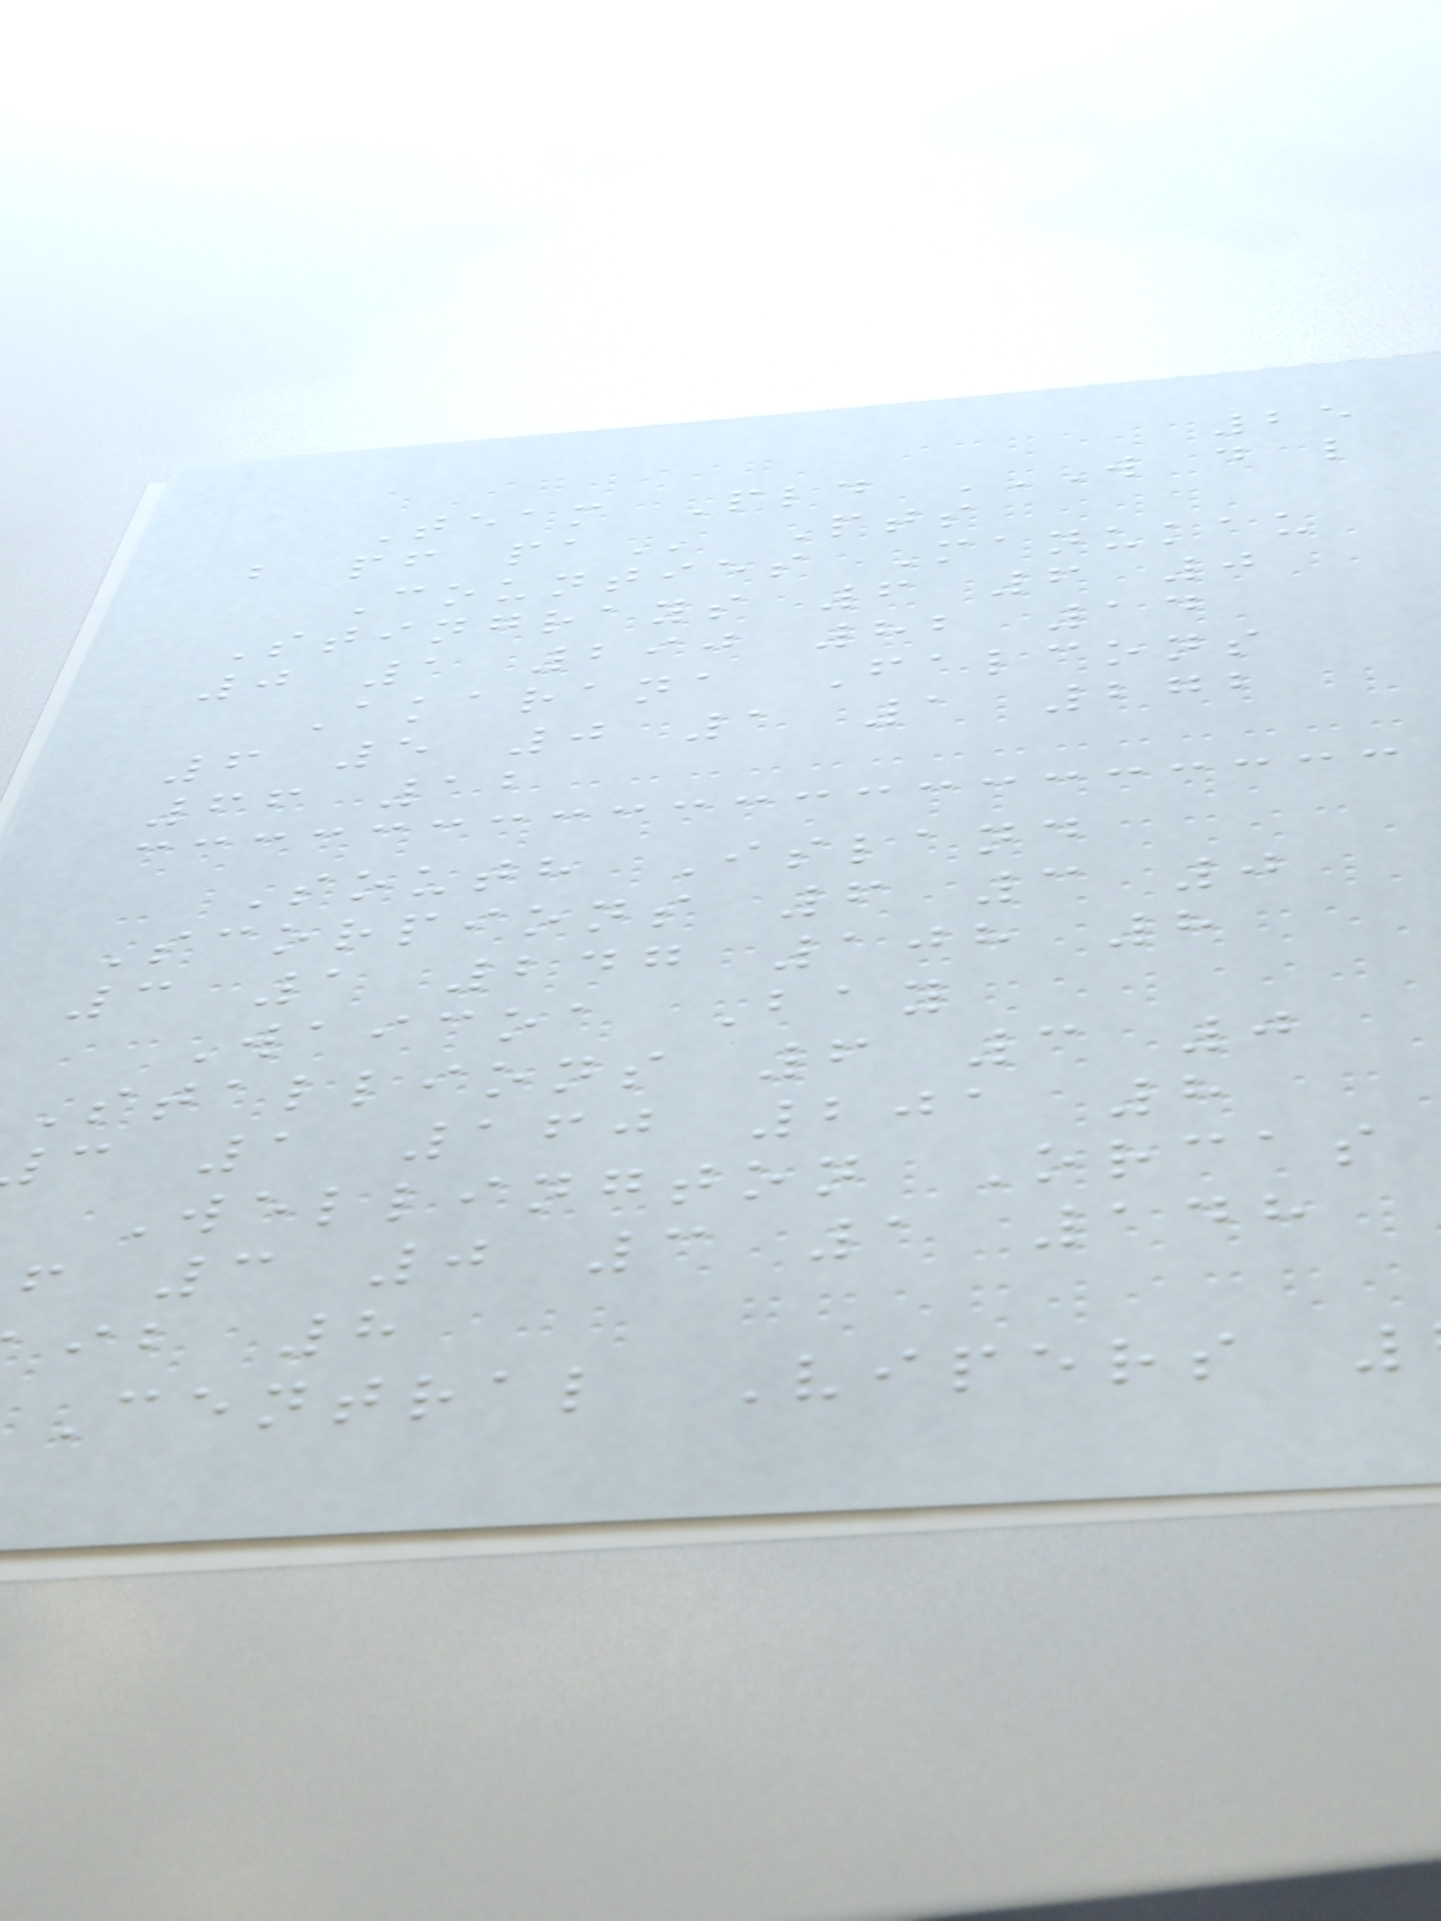25
Team Pld W D L
b pf
Counties Manukau
Stingrays 6 6 0
0 1 290 82 14
Akarana Falcons
6 5 0 1 1 272
66 12
South Island
Scorpions 6 3 0
3 1 247 108 8
Waicoa Bay
Stallions 6 3 0
c 1 160 201 8
Wellington Orcas
f 3 0 3 1 148
ib 8
Central Vipers
